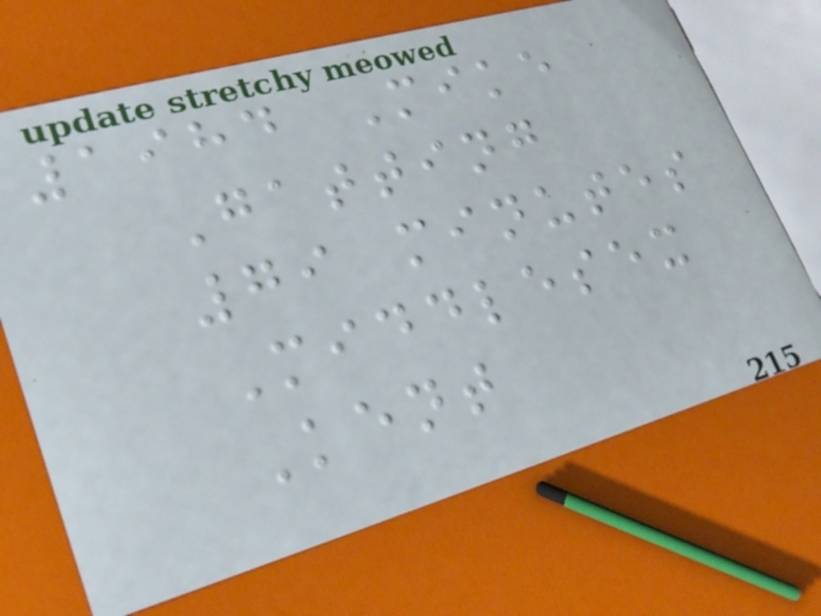1984 Mike
Gatting
79 minutes
Middlesex
Kent
